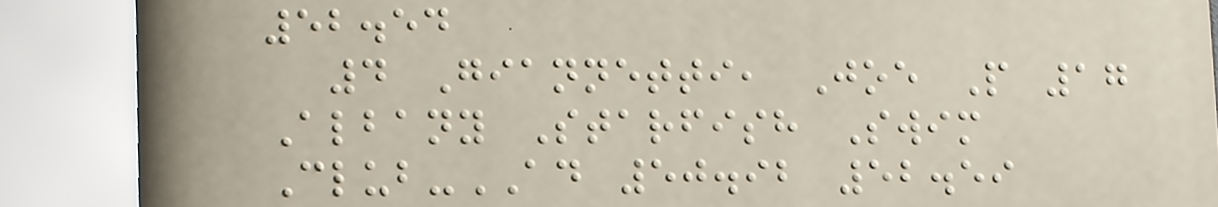52.54
4 Giannetti, Joe P 17
Albany Starfish Swim
Club-AD 50.92 52.59
